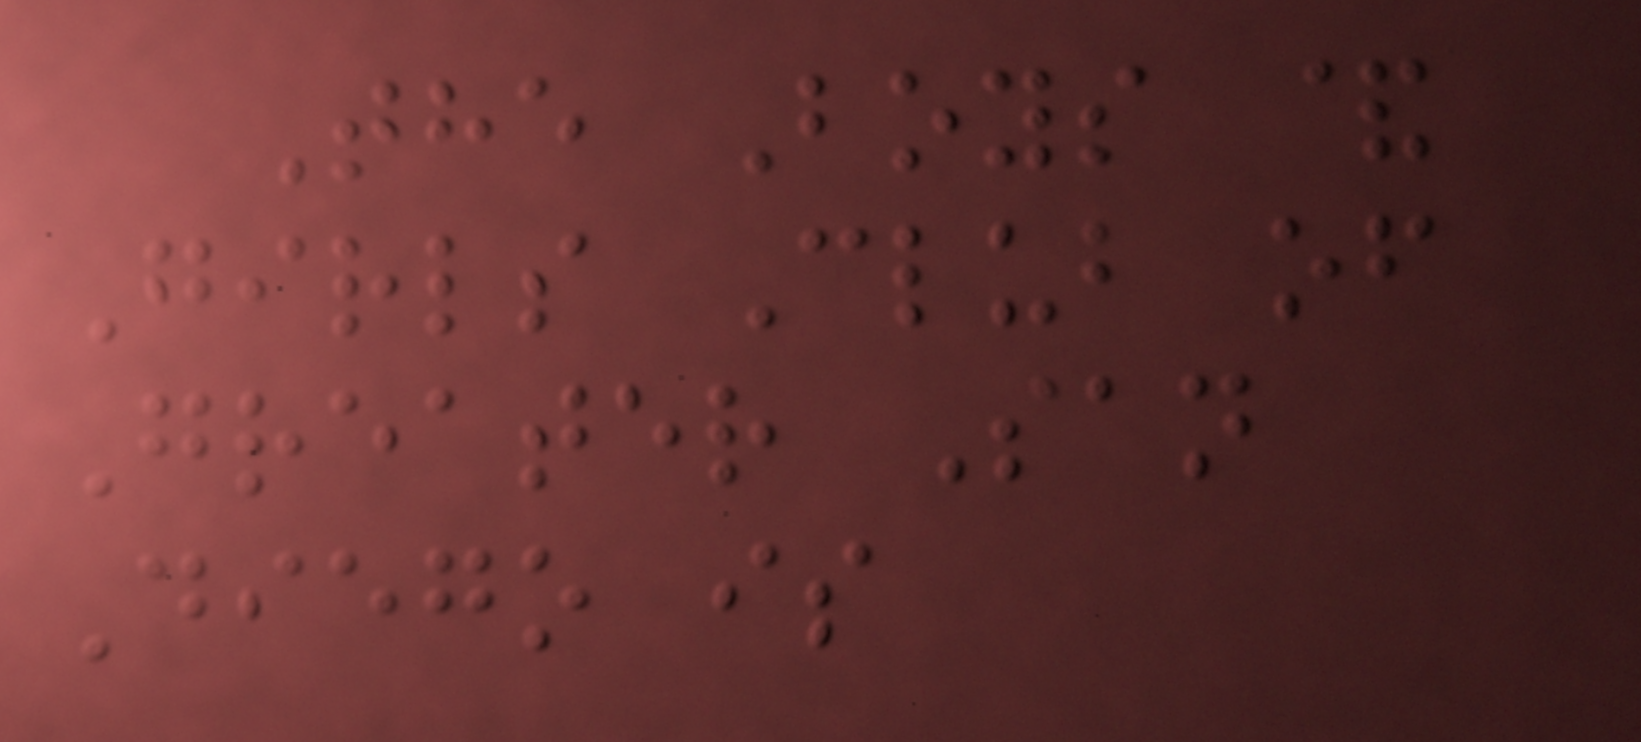The Boys &
Girls Club of
Greater San
Diego is
